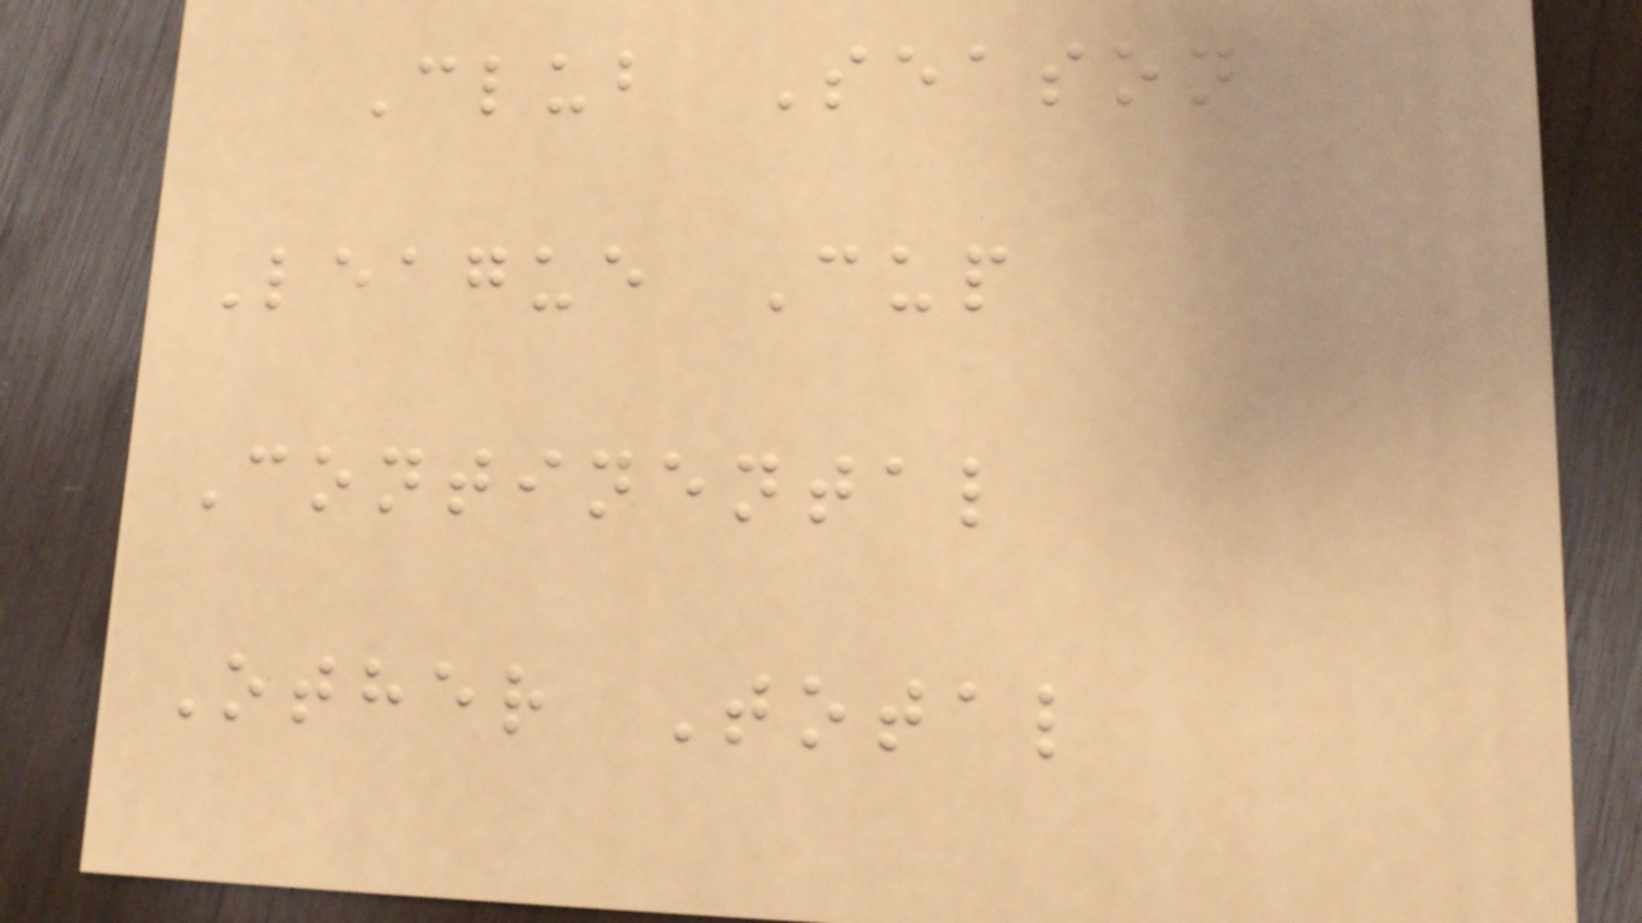Club Season
League Cup
Continental
Other Total
